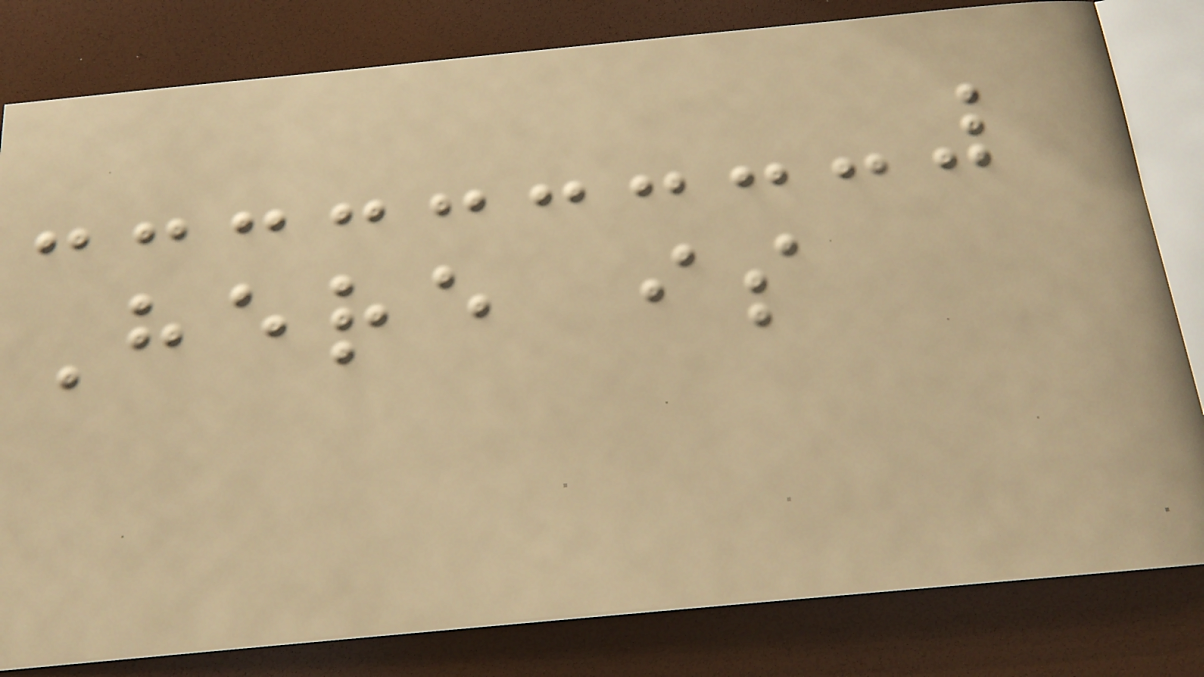Here is
